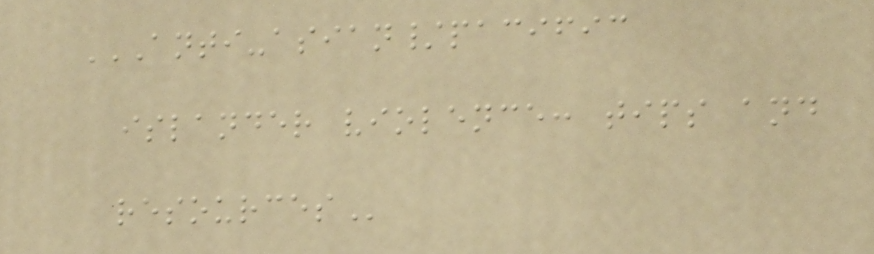ANTI-ASIAN/PACIFIC
ISLANDER VIOLENCE: TIPS AND
RESOURCES
